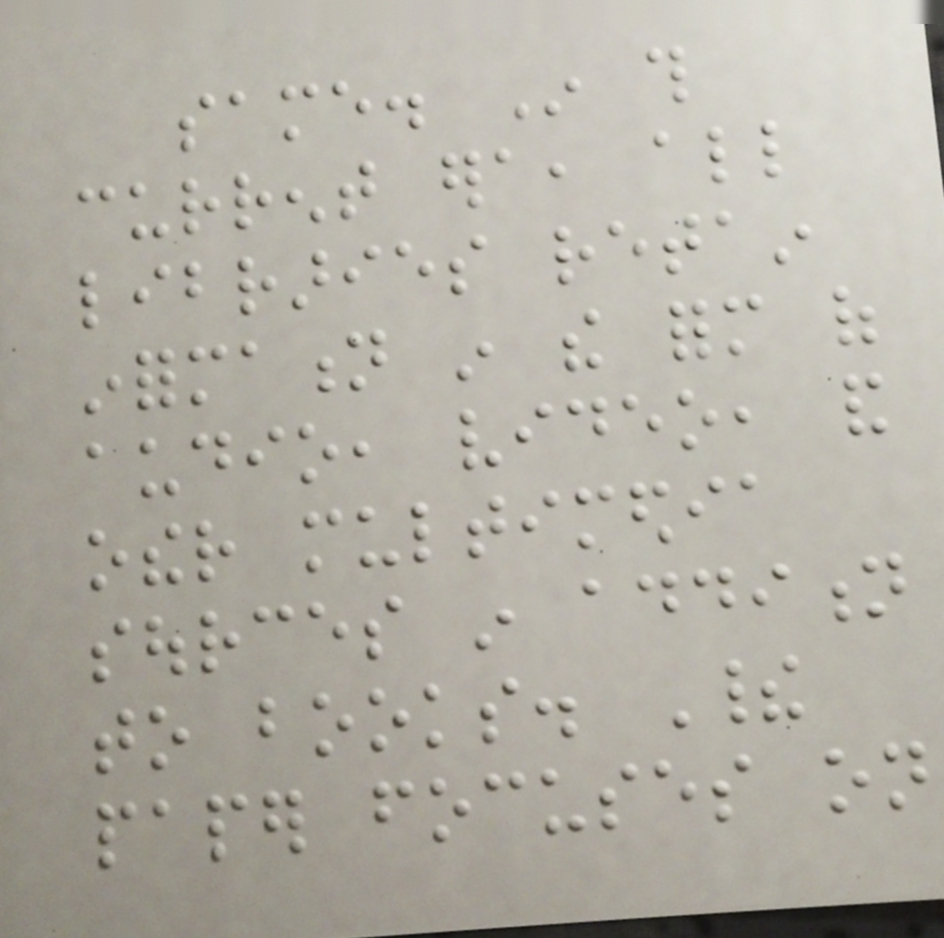same. In this
current era, all
libraries retain
information in the form of
audio, video, and
other multimedia
sources in addition
to books. Their
paper focuses on
